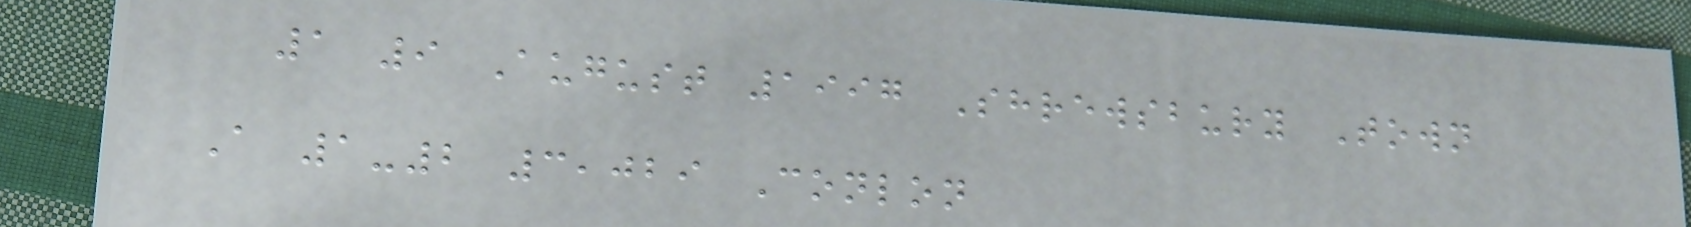1 9 August 1997 Shrewsbury Town
A 1-2 3,029 Conlon
